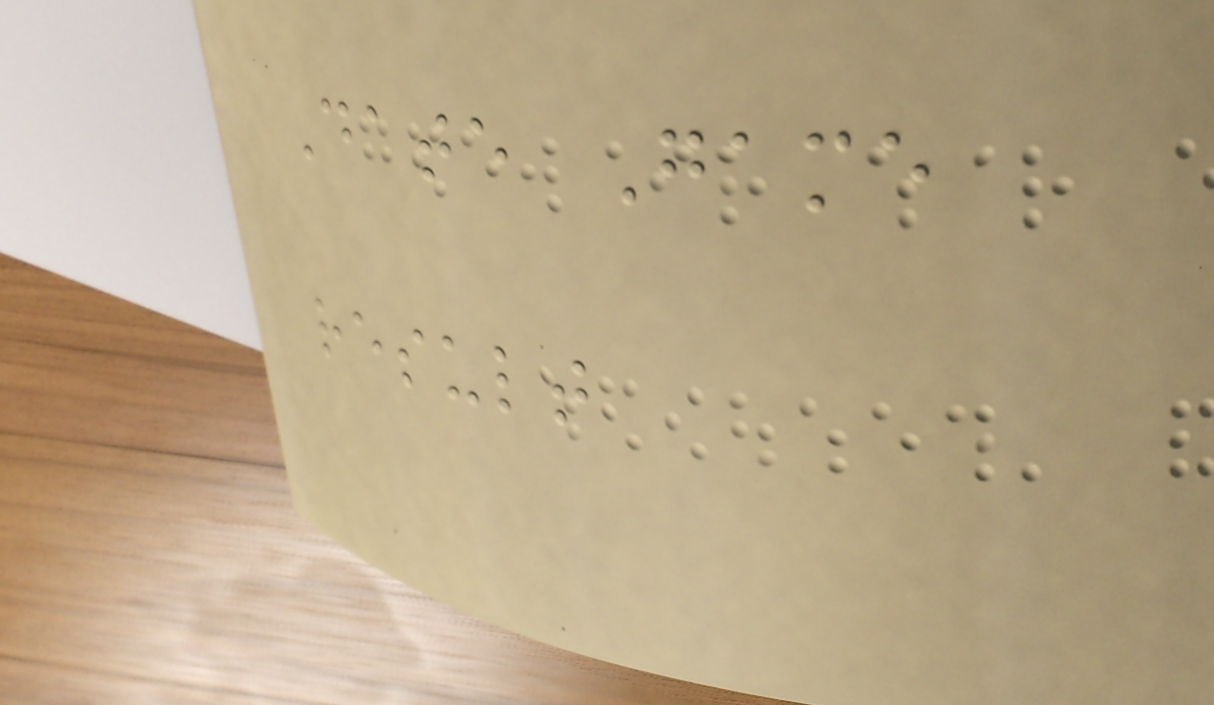Date Game
result
